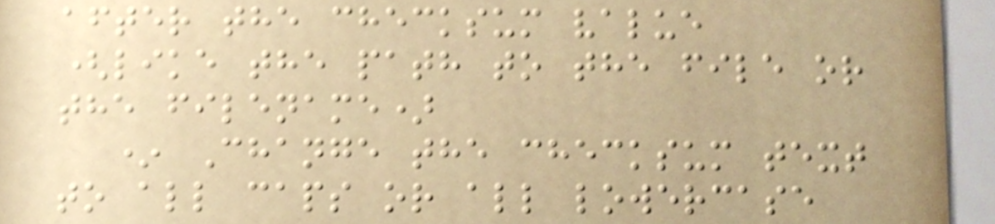after the checksum value
(like the path to the file or
the filename)
* Change the checksum text
to all caps or all lowercase
